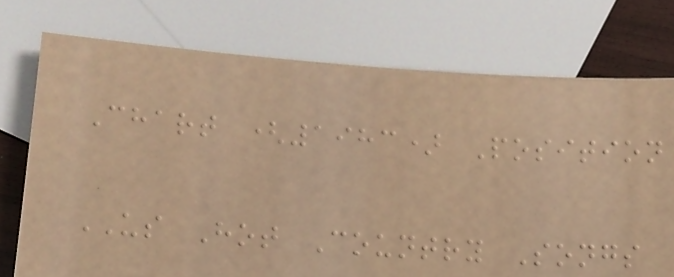Chart (1983) Position
US Hot Country Songs
